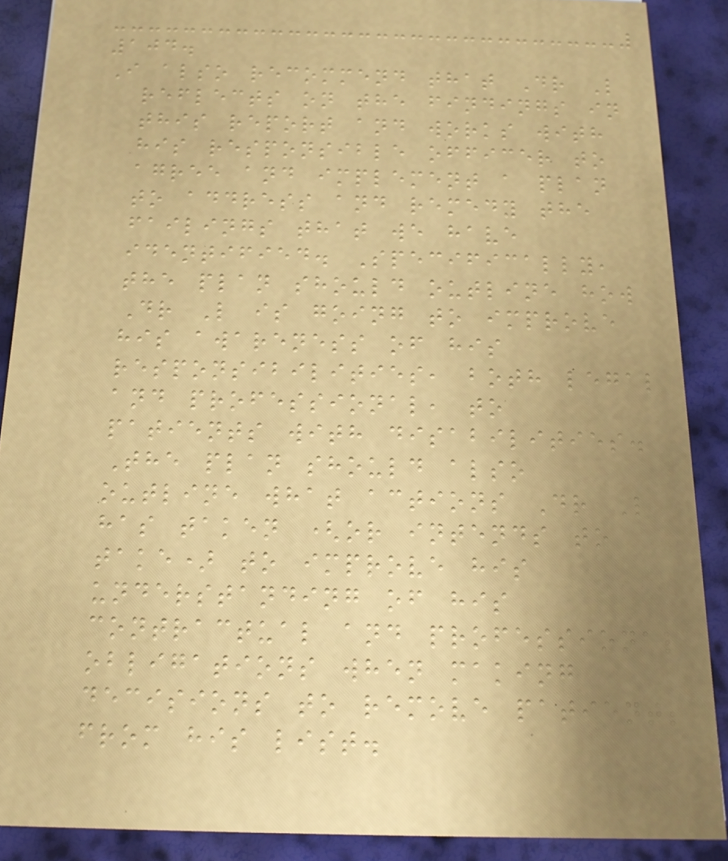104.
I also recommend that Dr L
reflects on the findings in
this report and works with
his responsible officer to
agree and implement a plan
to address and remedy the
failings that we have
identified. Specifically,
the plan should outline how
Dr L is going to improve
his awareness of his
responsibilities, both legal
and professional, to
patients with disabilities.
The plan should also
outline what actions Dr L
has taken (or intends to
take) to improve his
understanding of his
contractual and professional
obligations when making
decisions to remove patients
from his list.
